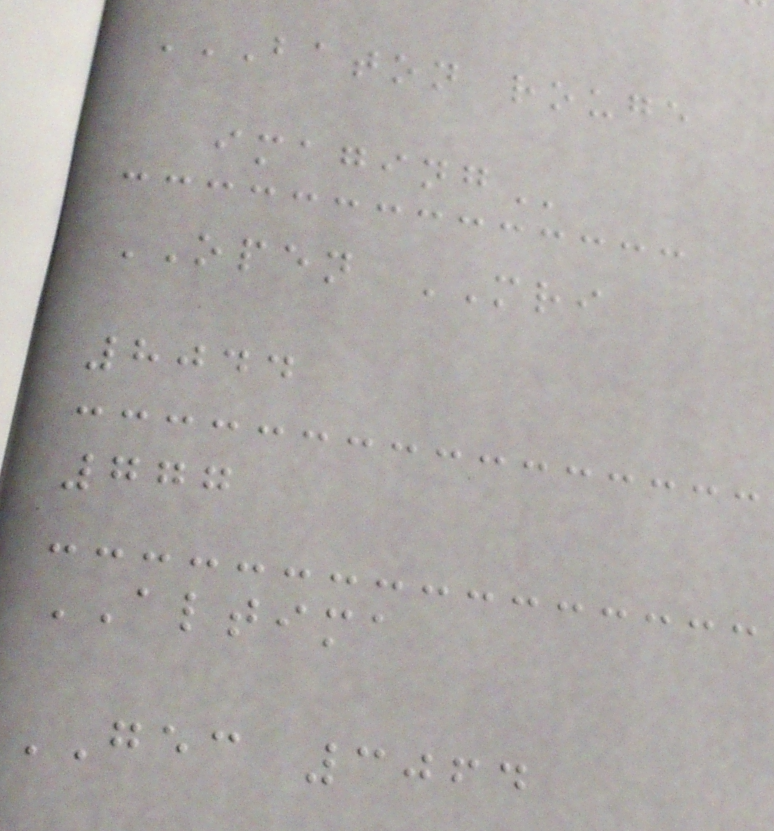BATON ROUGE
IMAGING
OPEN MRI
8044
777
ALTIMA
GEC 3064
